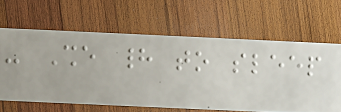- She had to sleep
